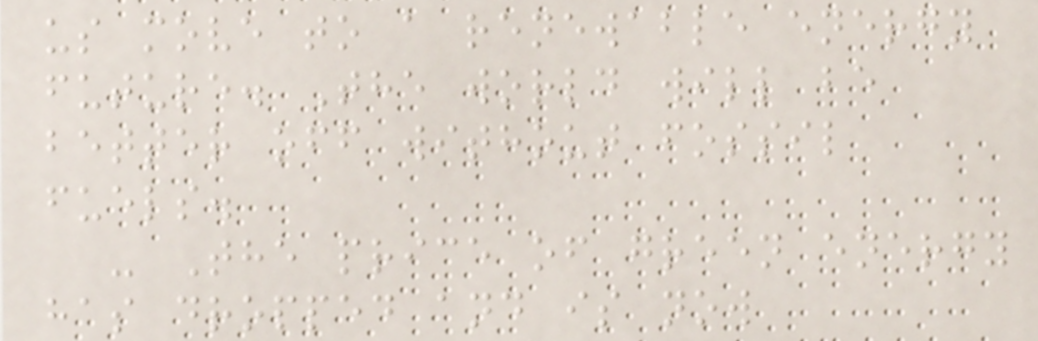us move to a renewable energy
future. The world will be
better off without fossil
fuels.
- The price of green energy
has dropped and is now
